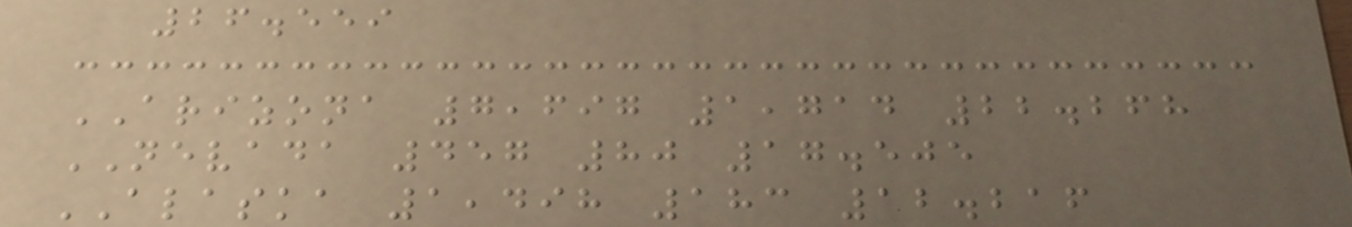26.559
ARIZONA 7,697 1,714 22.268
NEVADA 457 80 17.505
ALASKA 1,498 183 12.216
